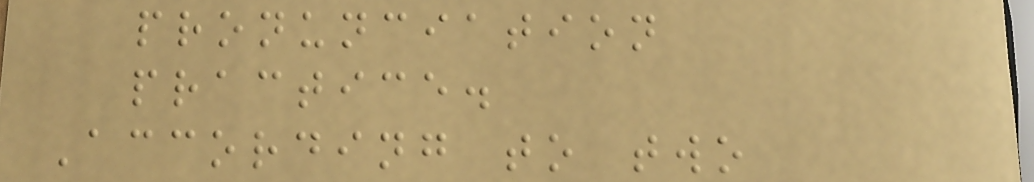pronunciation
practice.
According to two
